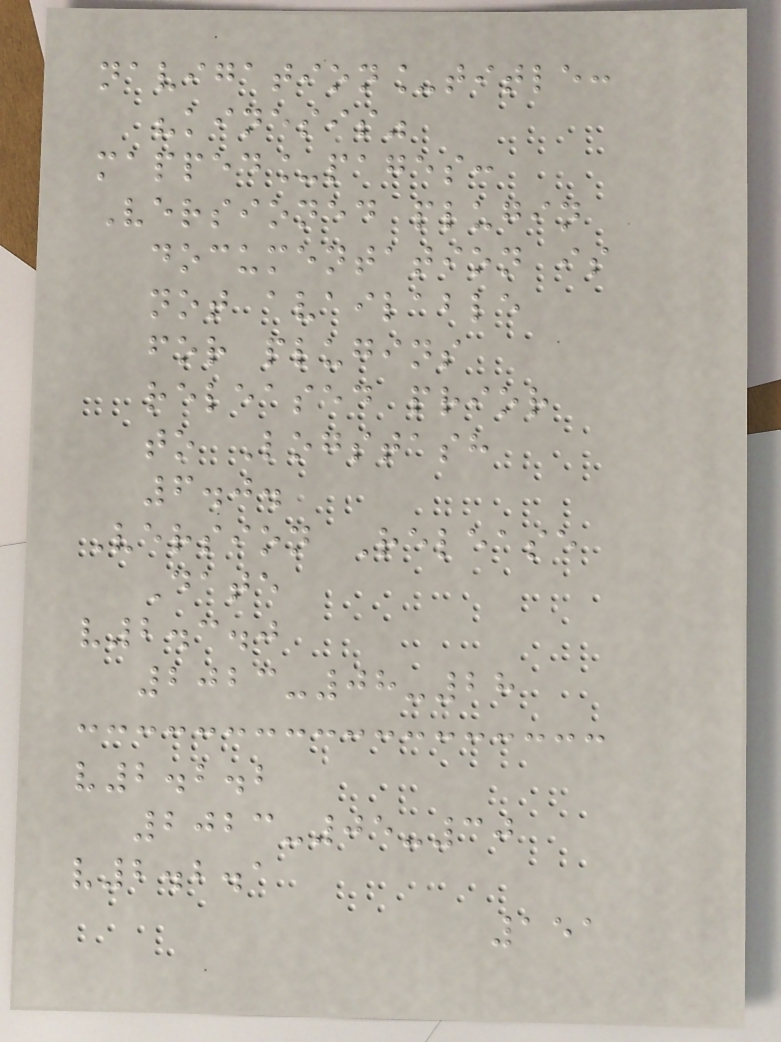navigation_title:
"kinesis"
mapped_pages:
Versioned plugin
documentation is
not available
for plugins
released prior
to Logstash
6.0.
Version Release
Date
v2.3.0
2023-08-28
v2.2.2
2023-05-30
v2.2.1
151
